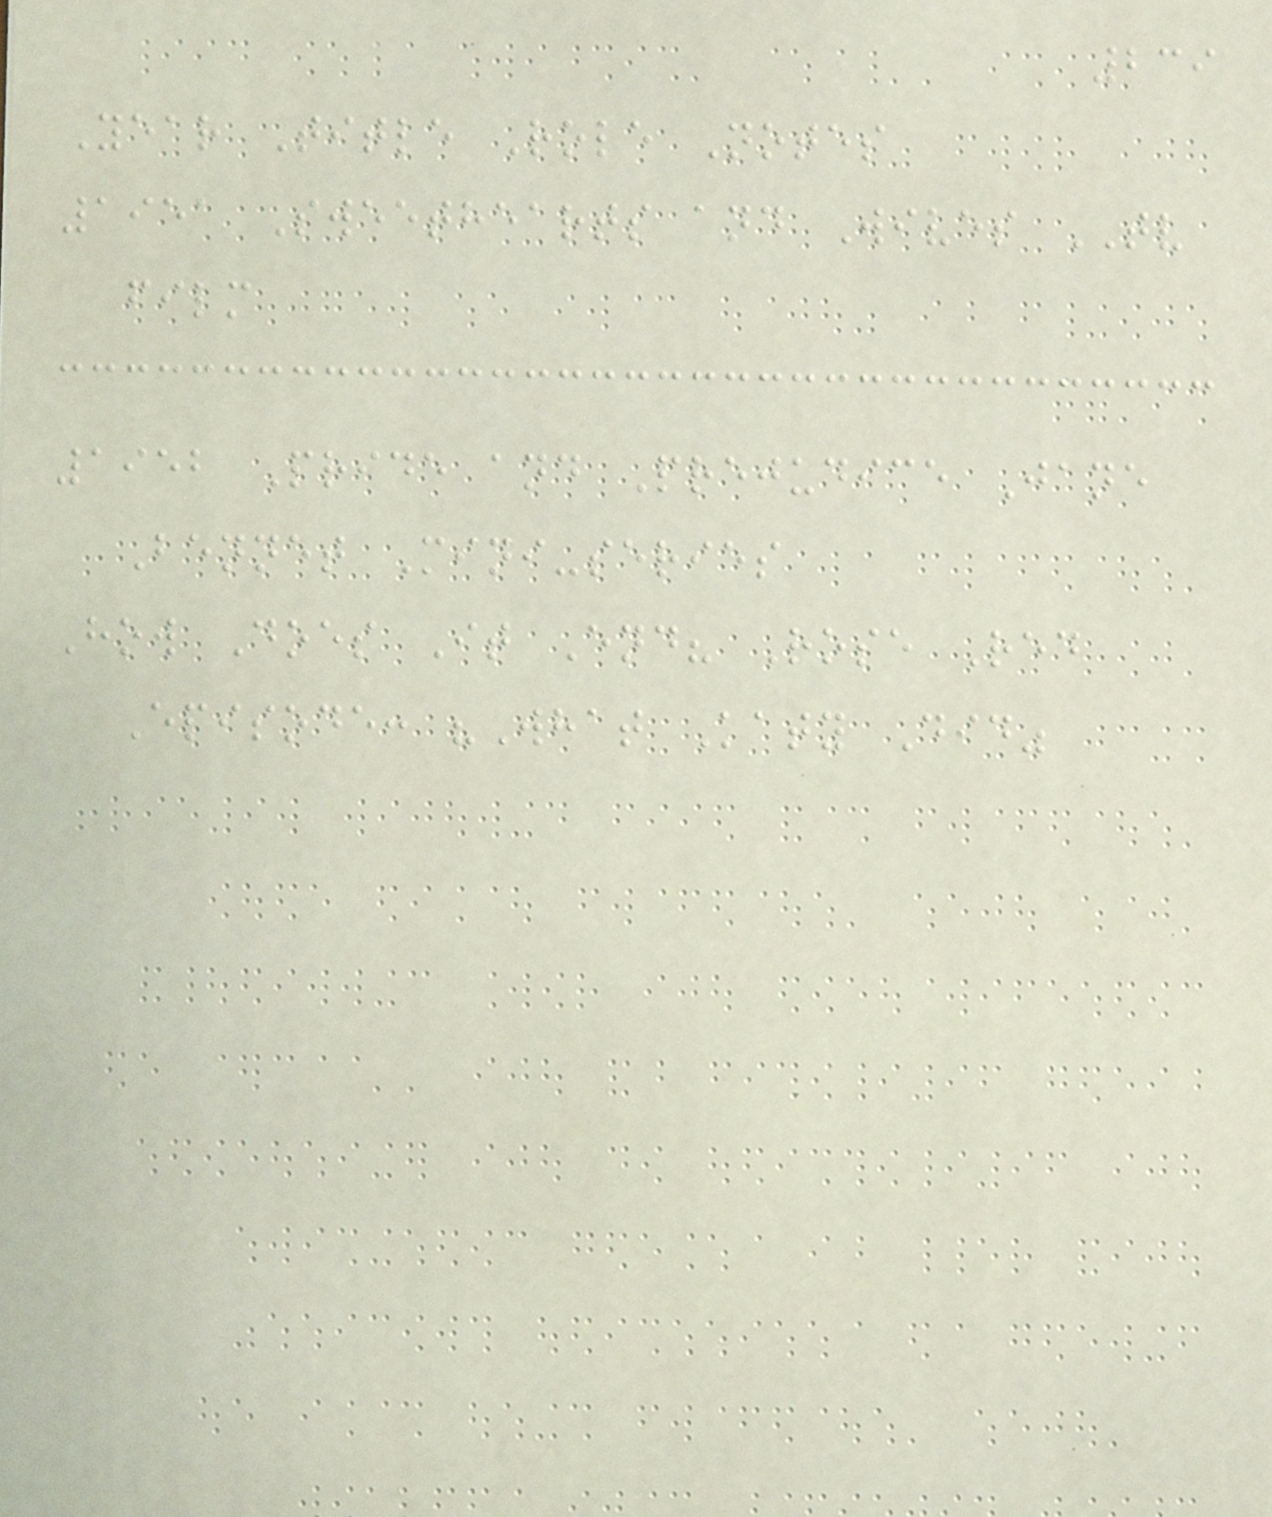239
Year Title Role Notes
1951 Sweethearts and Wives TV
film
1952 Pride and Prejudice Jane
Bennet Mini-series
How Does It End? Rose Red
Episode: "What Katy Did"
